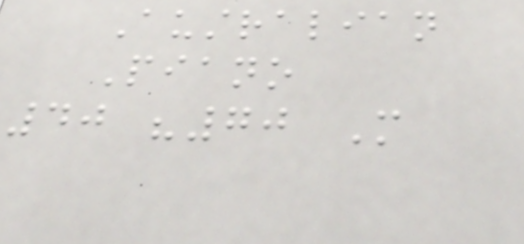Australian
Piano
40 "70 More
